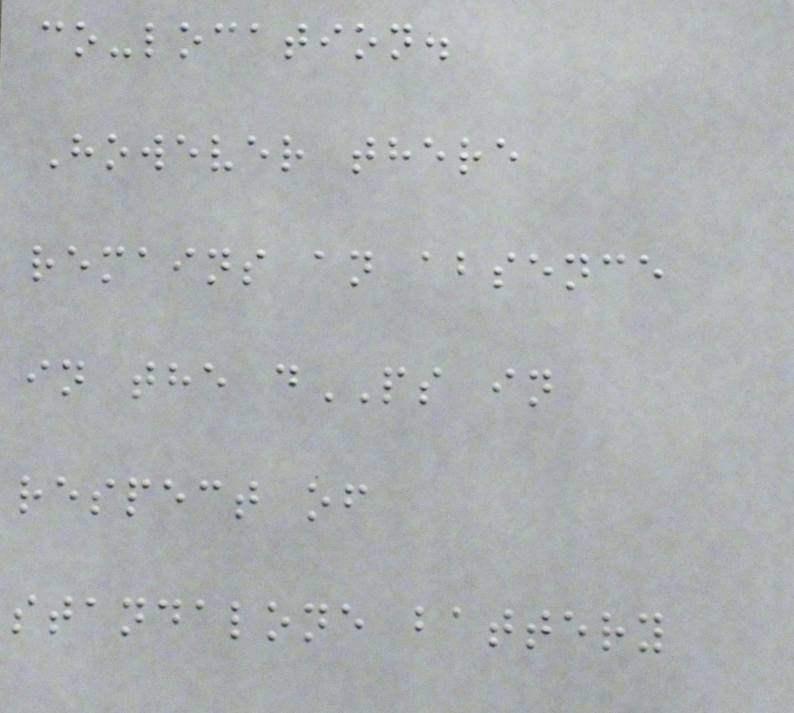co-location.
However there
remains an absence
in the dPS in
respect of
standalone battery
